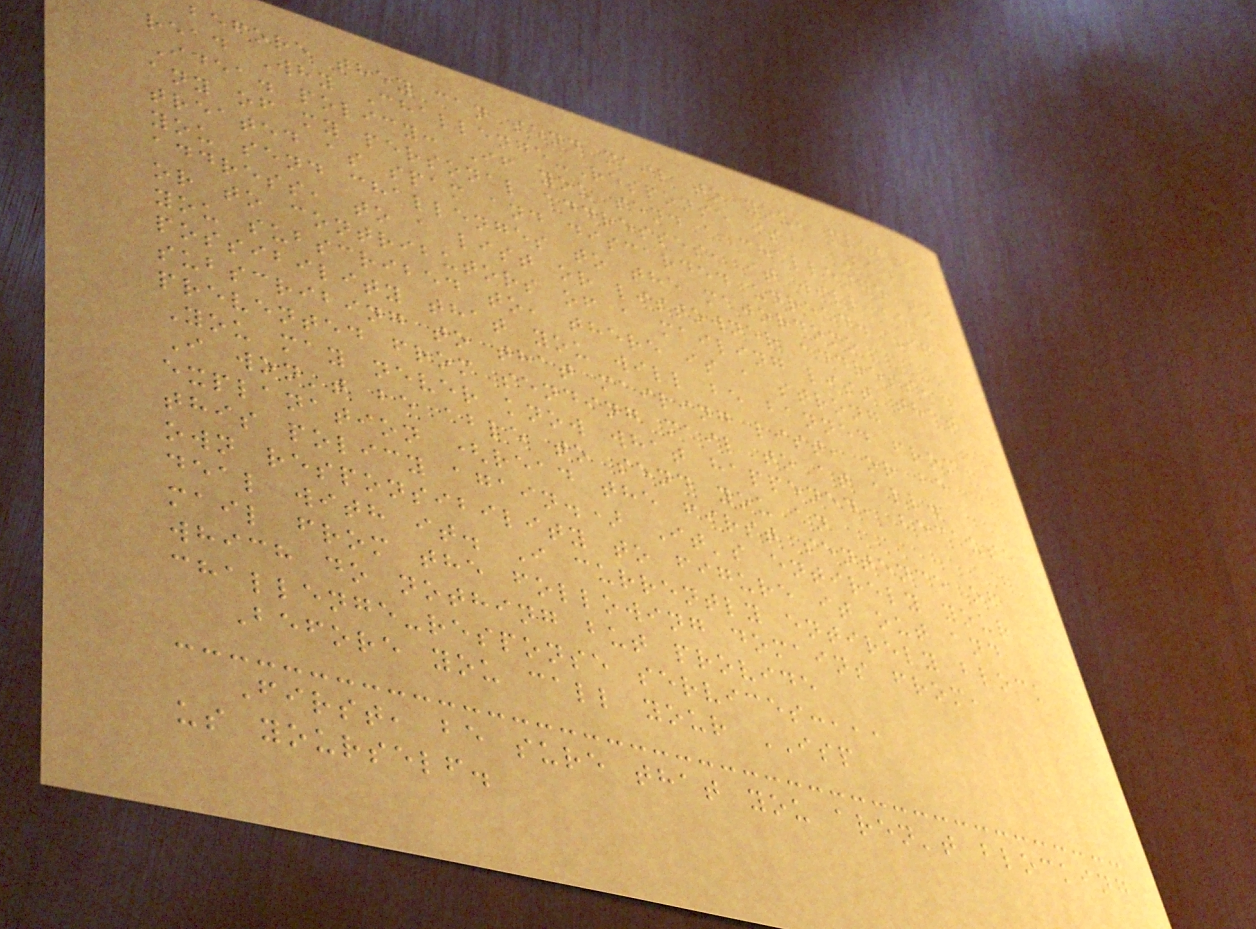before they can send mail to you, please
read Why Challenge-Response is a Bad
Idea. policy: If you send a challenge to
any of my personal addresses, it will be
treated as spam and discarded unread. If
you send challenges to the majordomo
address, to a list or listowner address,
or to contributors of a mailing list that
you subscribed to, there is a strong
possibility that you will be banned from
subscribing to that mailing list, or be
prevented from sending mail to at all.
You may never know what happened, because
I won't be able to send you an
explanation (read the first sentence of
this policy again.) It's entirely your
own responsibility to figure it out and
deal with it. I currently entirely block
mail from the following domains from,
which do nothing but provide
challenge-response services:,,,
Before you call your ISP
First, be sure that you aren't blocking
us yourself.
